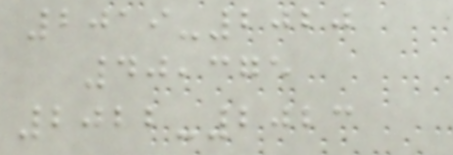2019-2020
40,375
2022-2023
